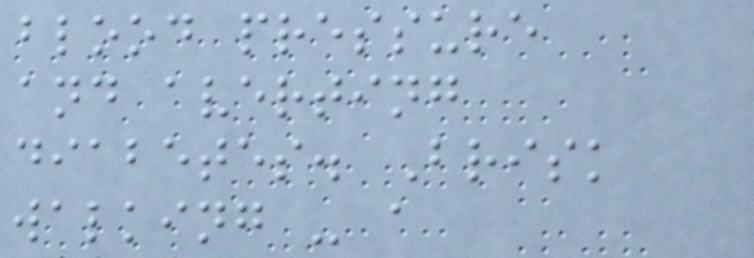blood pressure
and averting
diabetes. Brisk
walking - a
